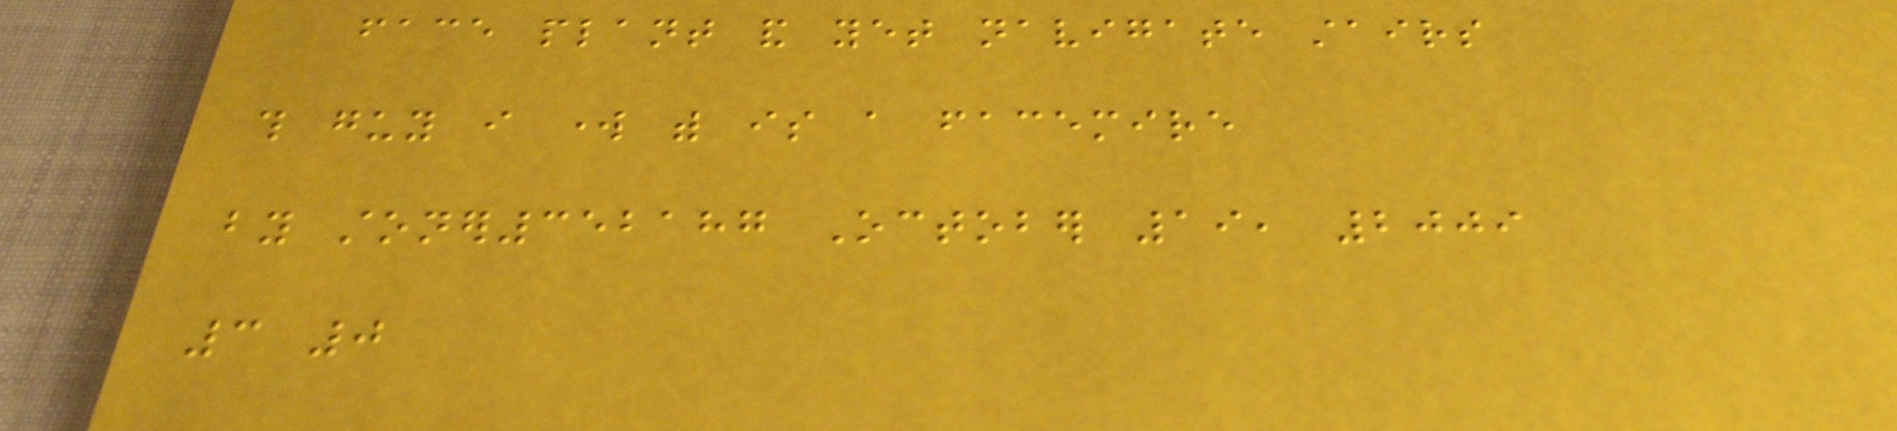face plant and yet navigate stairs
this guy i work with is a facemire
by stoner352187 October 19, 2009
3 0
